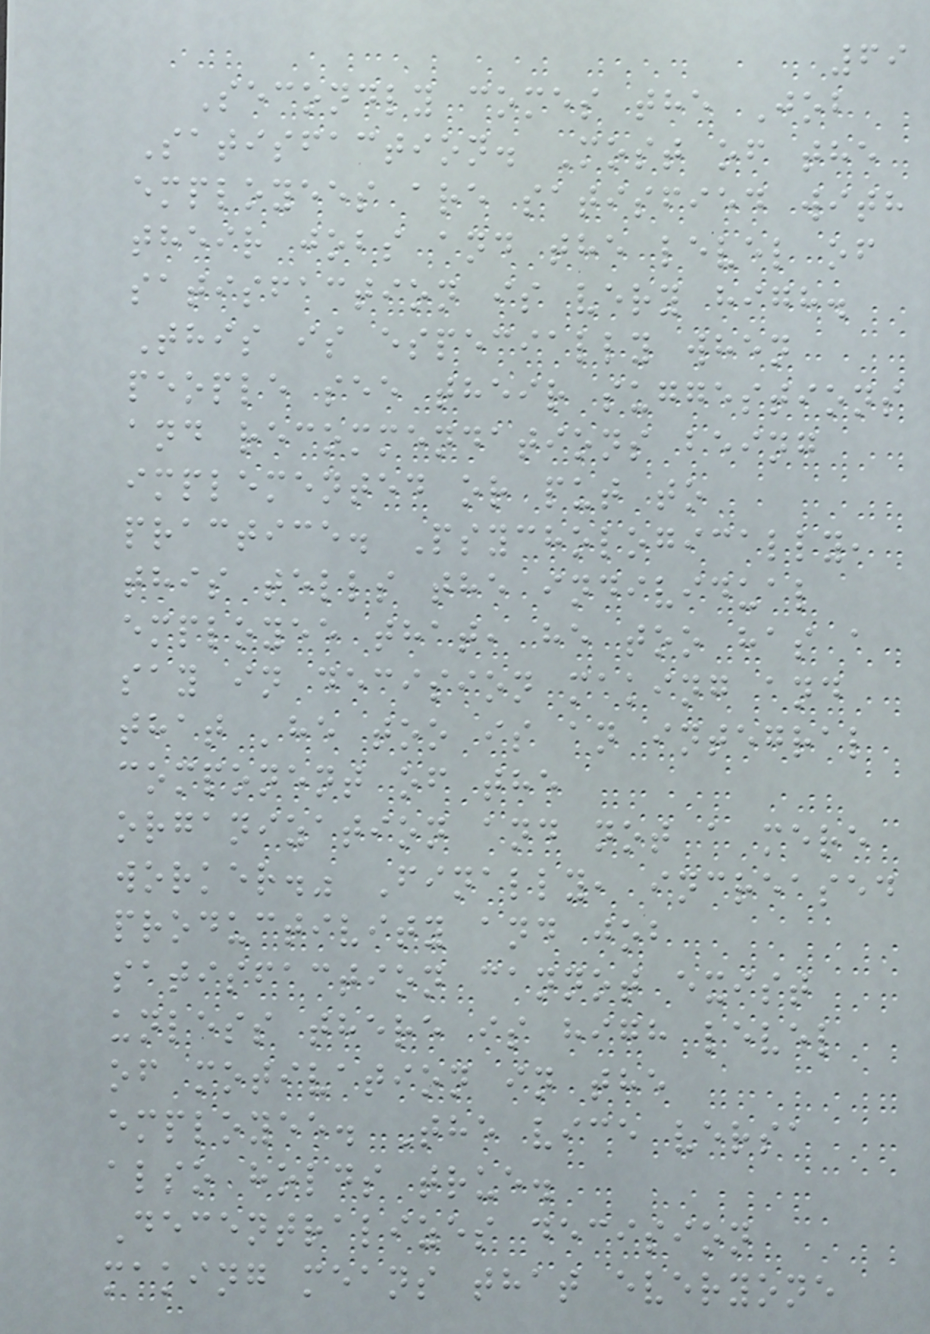69
Secondly comes the Job
Satisfaction. Most of the
employees are satisfied with
their jobs and the level of
satisfaction is very high.
This is especially when
people see their suggestions
and recommendations being
implemented or put to
practice. Psychologically,
this tells the individual
employee that, he too has a
say in decision making and
that 'he too is an integral
component of the
organization and not a mere
worker." Finally, increased
productivity and job
satisfaction cannot exist
unless there is high level
of motivation in the
employee. The vice versa
also holds true.
Decentralizes decision
making means that everyone
